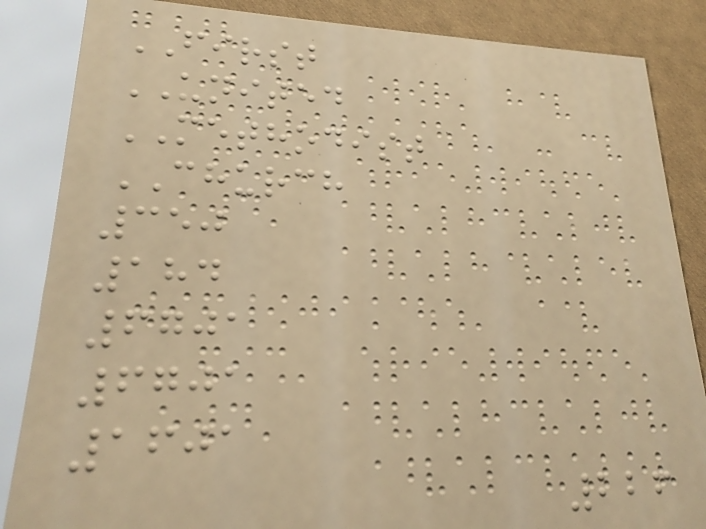FIRST
UNITED
METHODIST
CHURCH
350
184
6701
6701
1601
226
